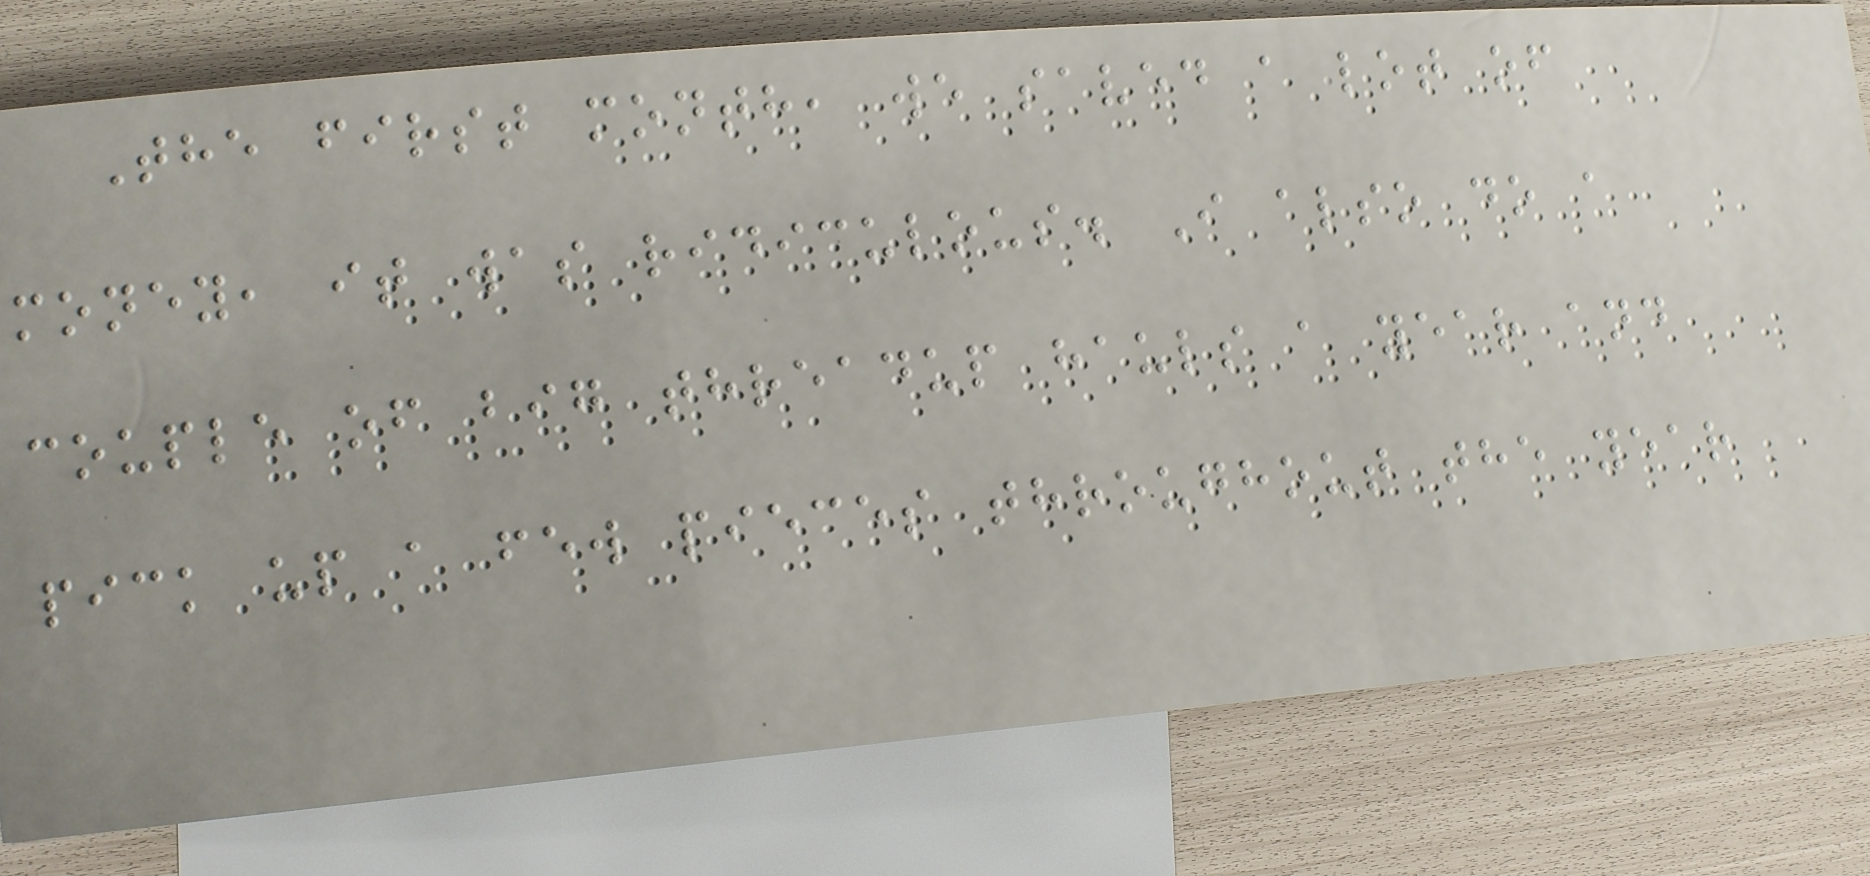The first month, we saved a lot of
money, it was ridiculous. I also do a
couple of big threadup hauls a year and
pick up a few pieces throughout the year
